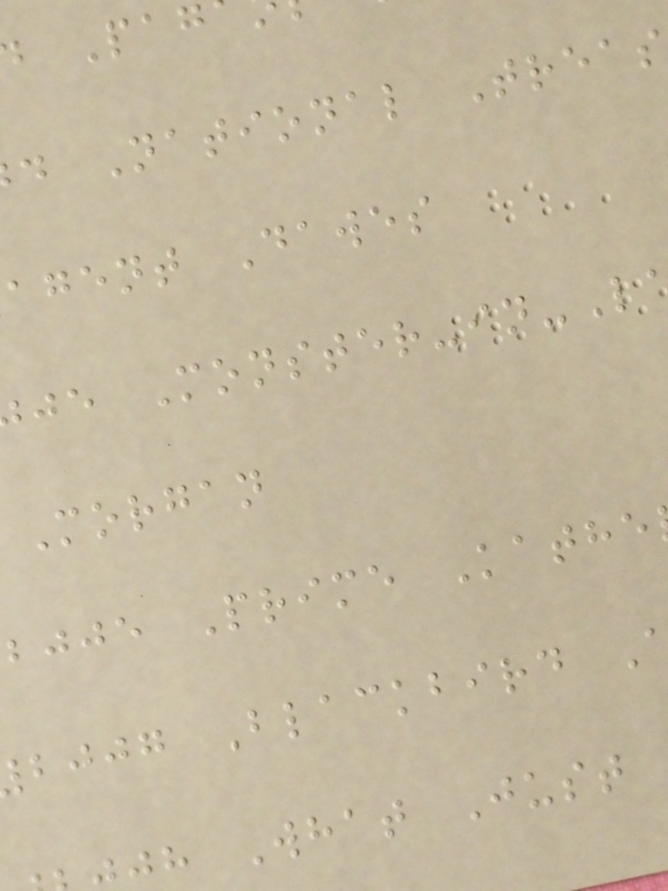d National Treas
agent Dawes
je Monster-in-L
Morgan
bjje Prime Kathe
bjjg Blackbird
h What Just
